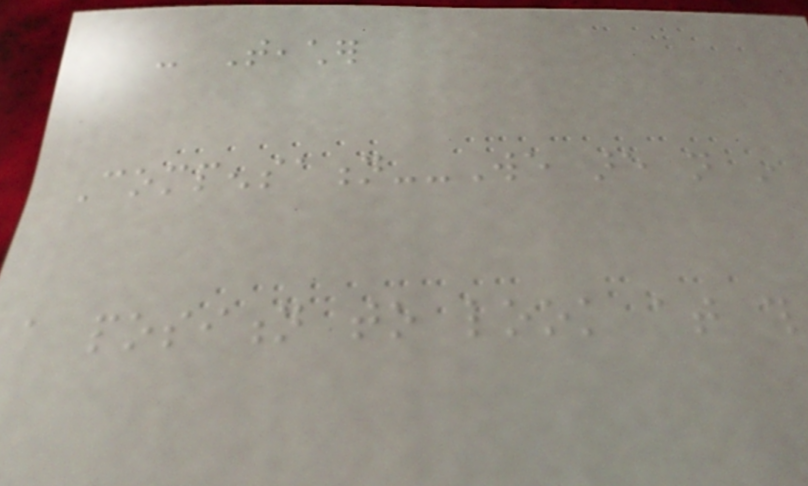- Teacher
Compensation--We are not in
a position to look at this
